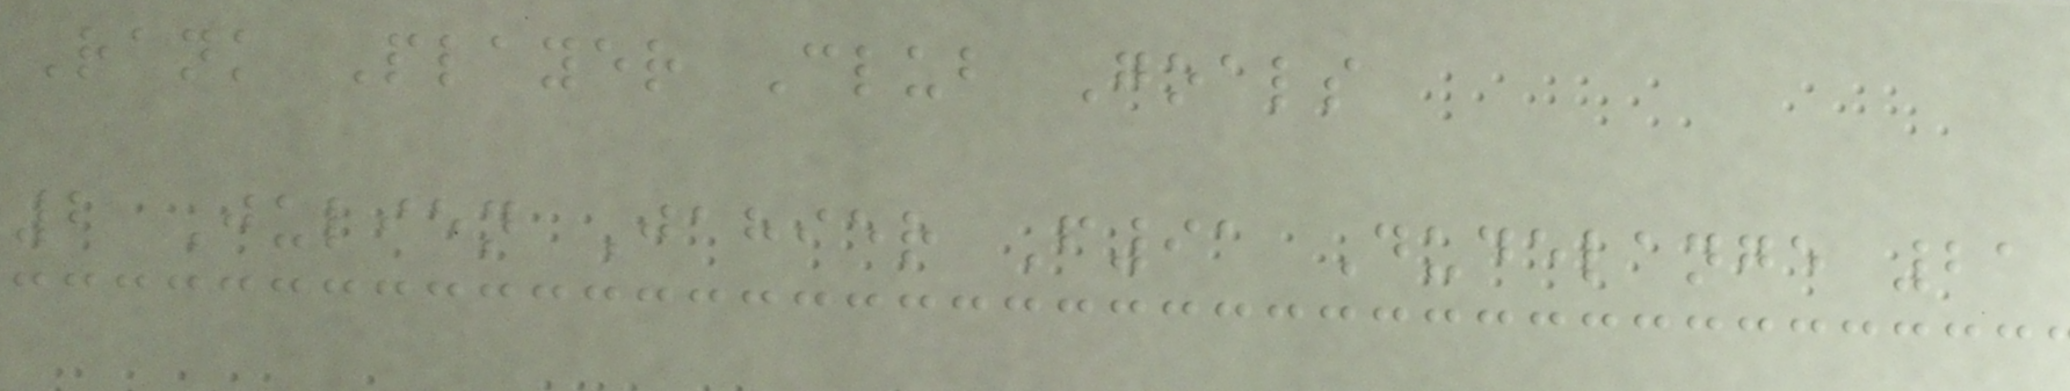Rank Player Club Goals
2 Julien Jahier F91 Dudelange 21
